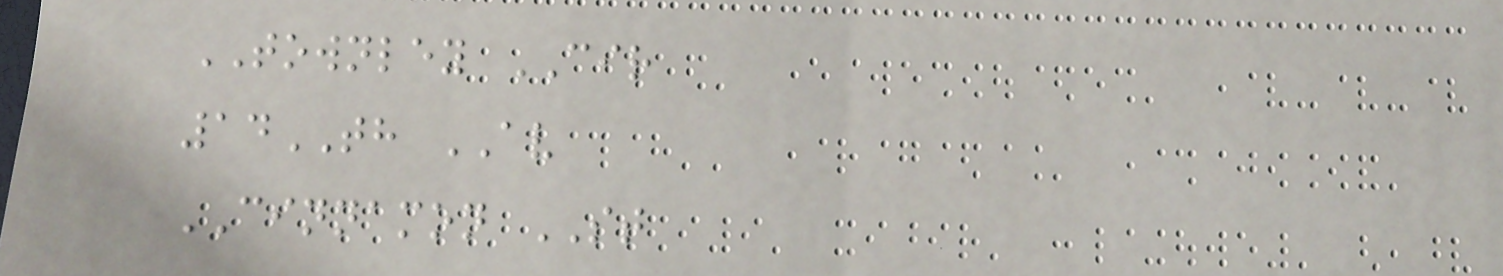TOWNLEY CIR
14TH AV
CINNAMON ST
